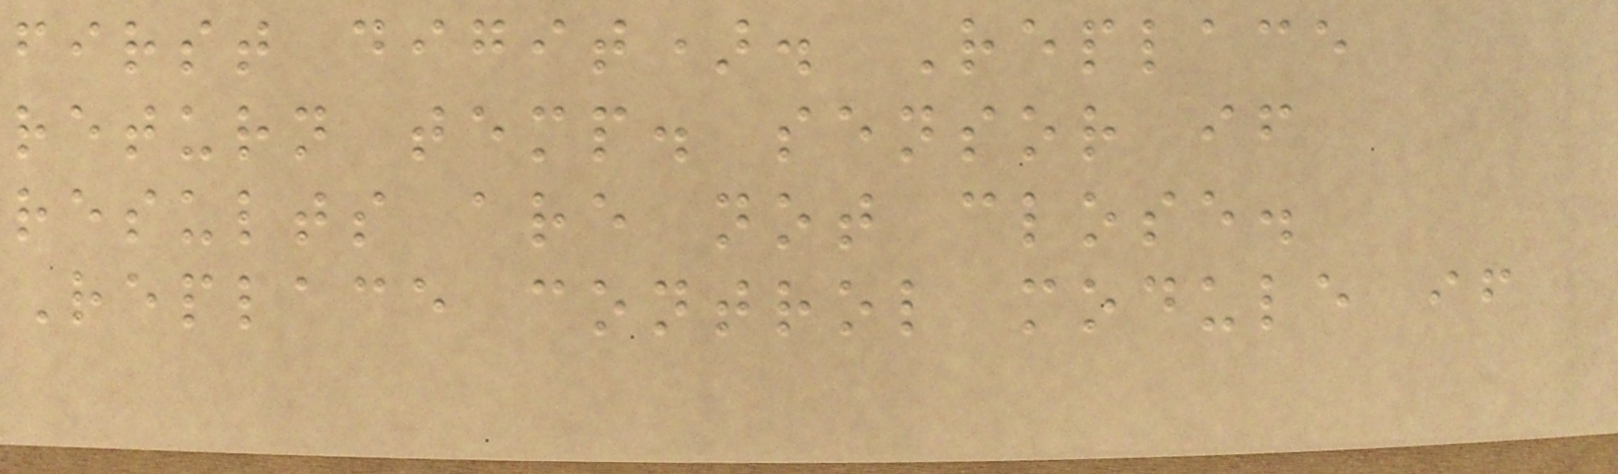first digit). Replace
return temp. sensor if
results are not close.
Replace control module if
